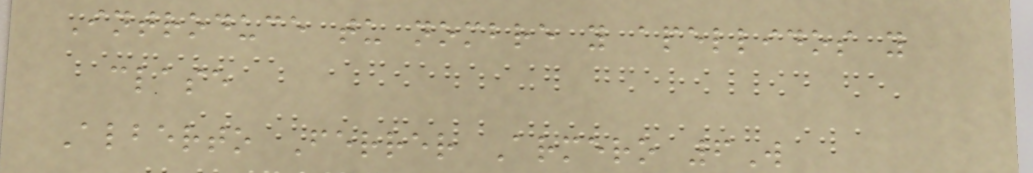Introduce tu nombre y apellidos y
clase
Alberto Ferrer Armero 6W
